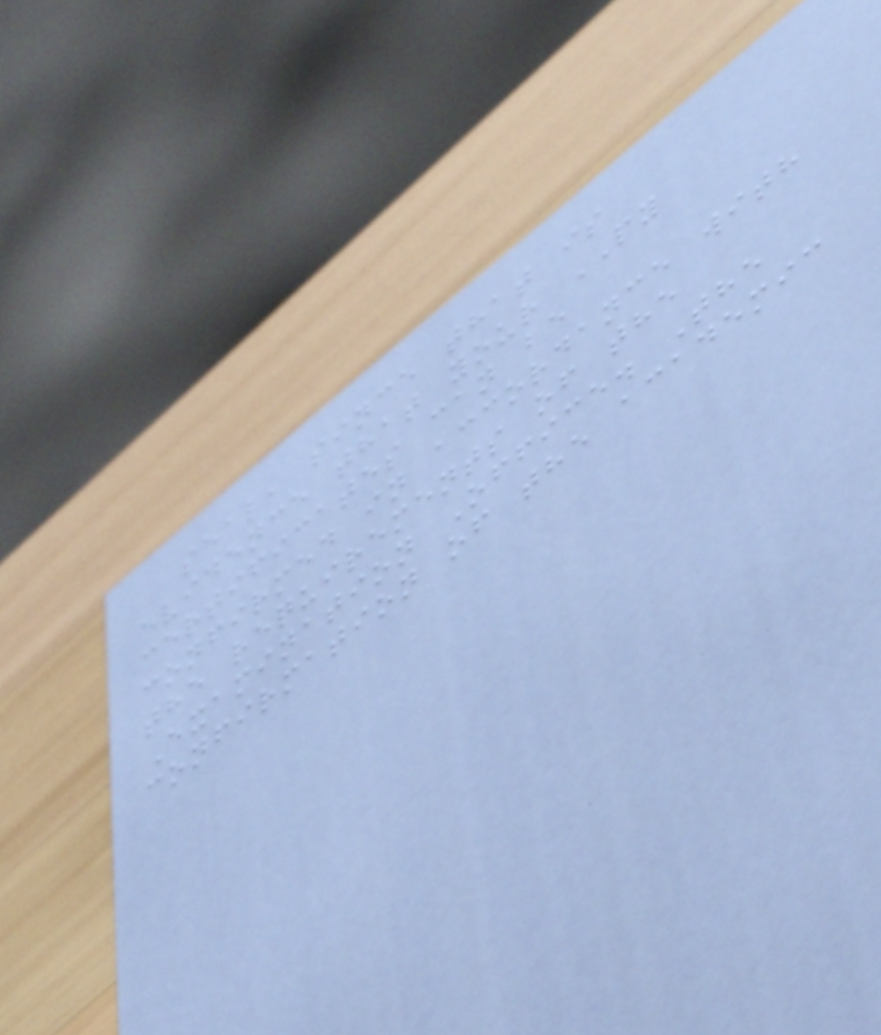seal, since that is
evidence that your PY
certificates can be
confirmed in accordance with
the requirements of the
Examination Office. The
confirmation of the academic
